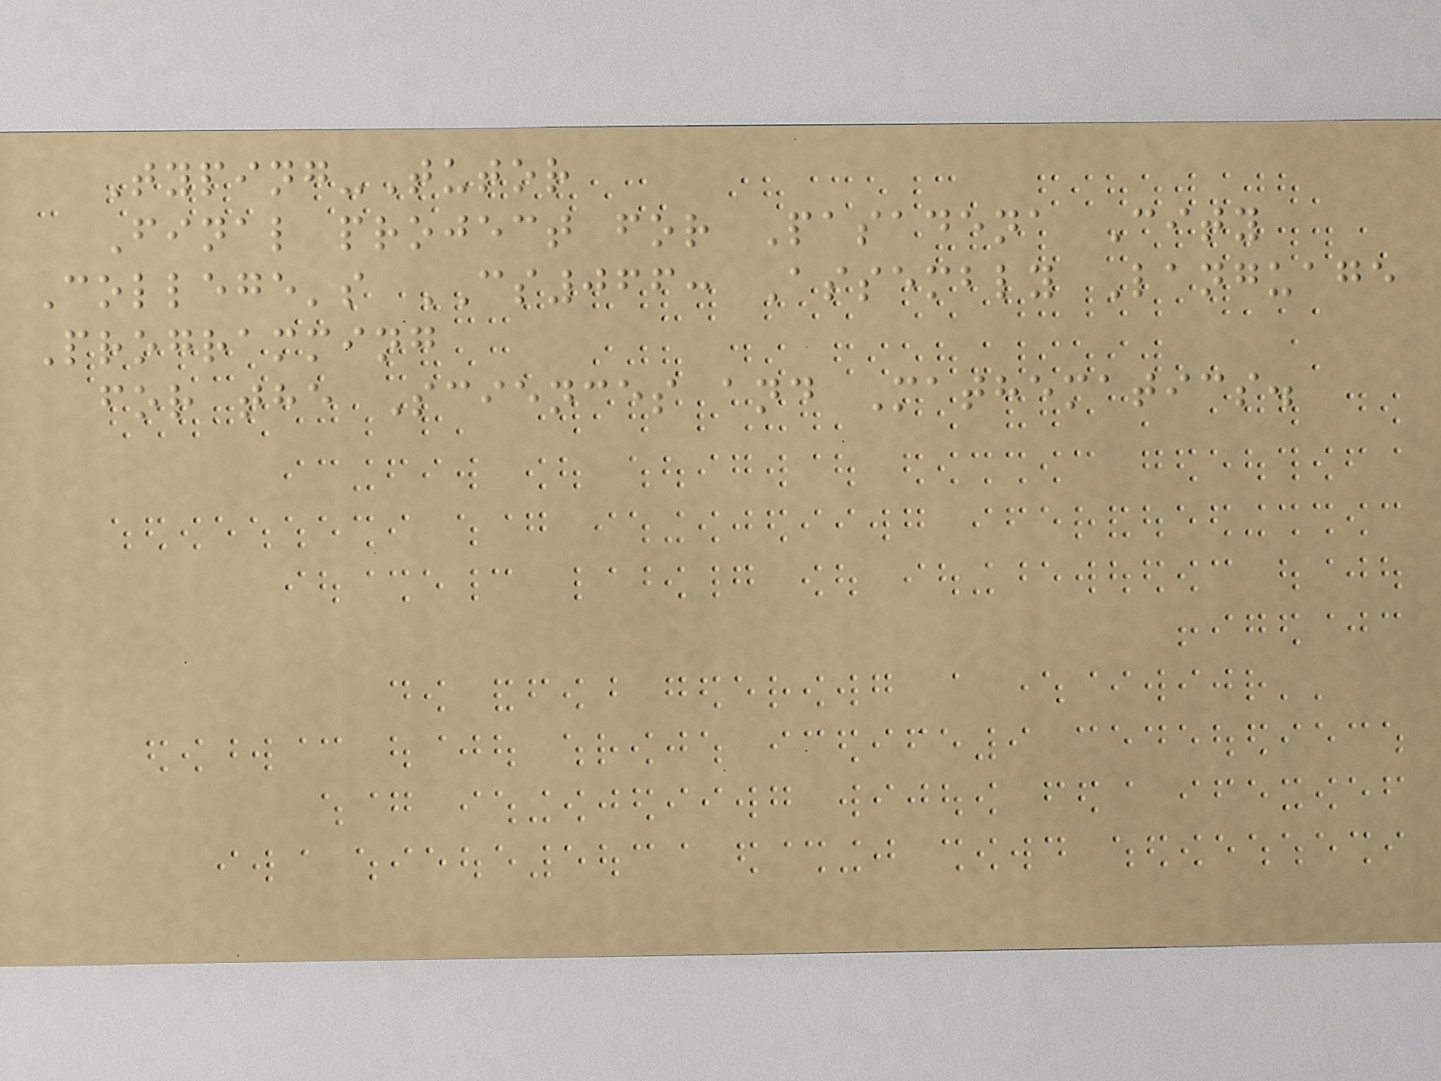Typing-Tutor
Final project for Pasadena City
College's CS066: Assembly Language
Programming
for the Sciences and Mathematics.
